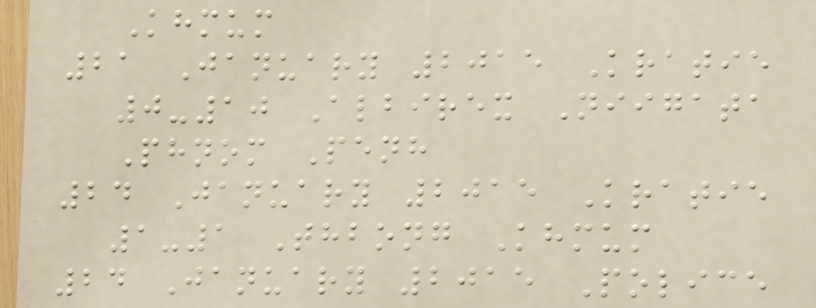Khmum
21 January 2015 Kratie
0-10 Albirex Niigata
Phnom Penh
24 January 2015 Kratie
1-1 Thbong Khmum
24 January 2015 Police
